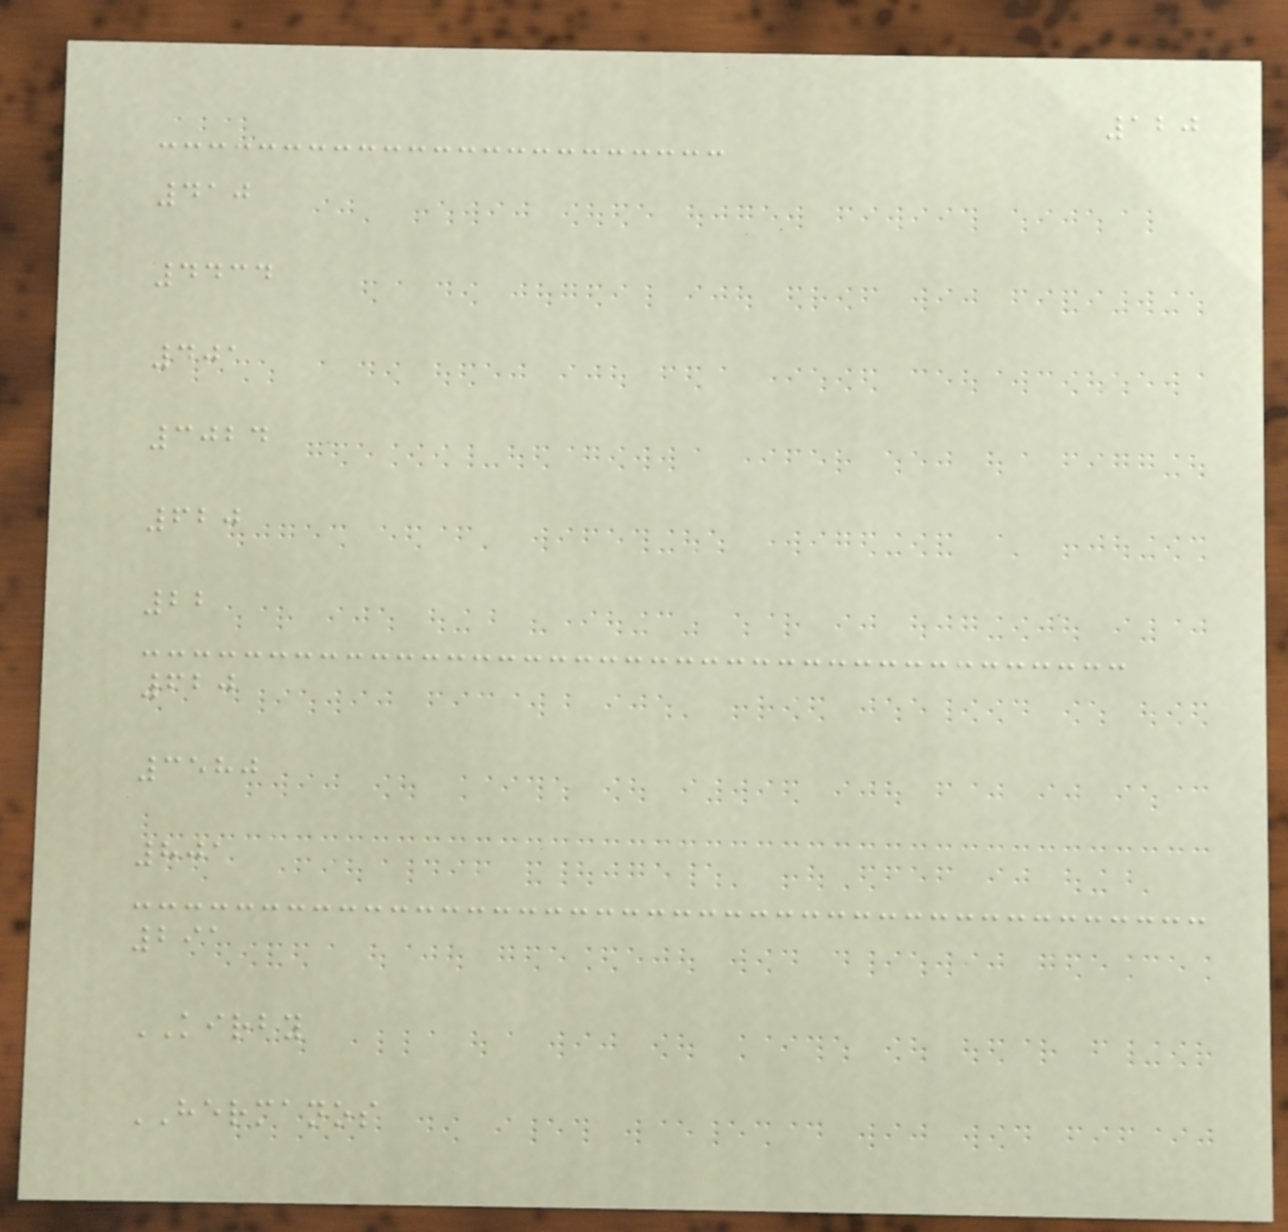120
410
4434
401
3024
620
22
620
3580
801
291
KIRBY
HERMANOS
